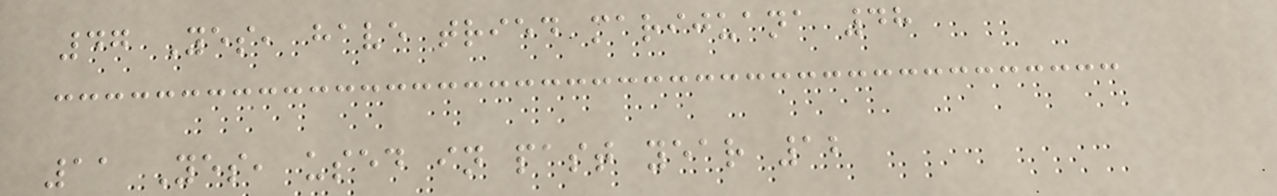47 Yes, have tried marijuana 48
11 Yes, used in past year 12
